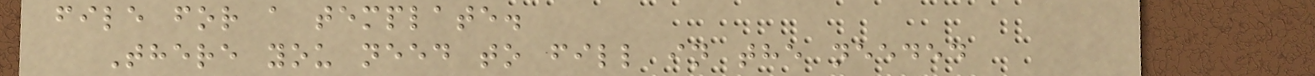file for a template.
There you need to fill in the needed
